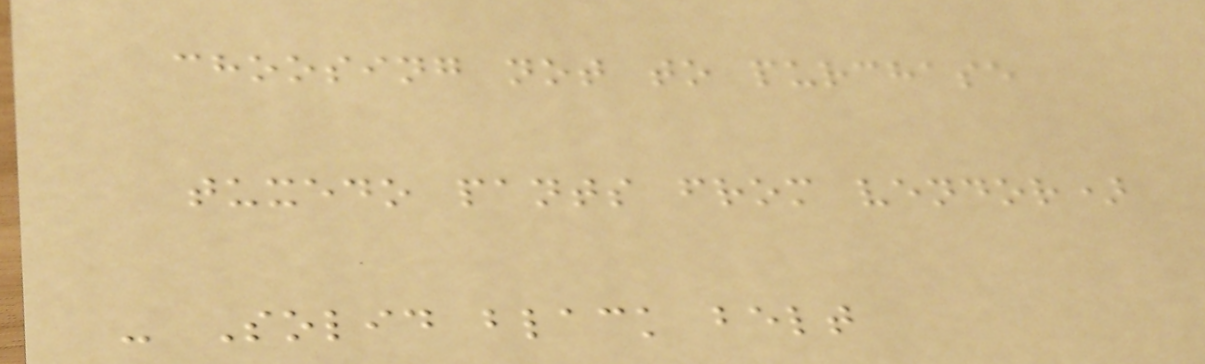choosing not to purchase
tuxedo pants from vendor)
- Solid black belt
